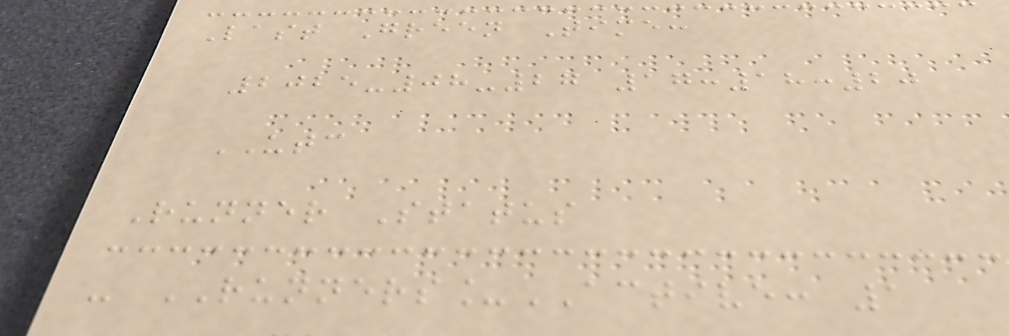Last Green Time:
2025-08-27 17:18:20
UTC
Runner Status
- RUNNERS_ACTIVE: 1
